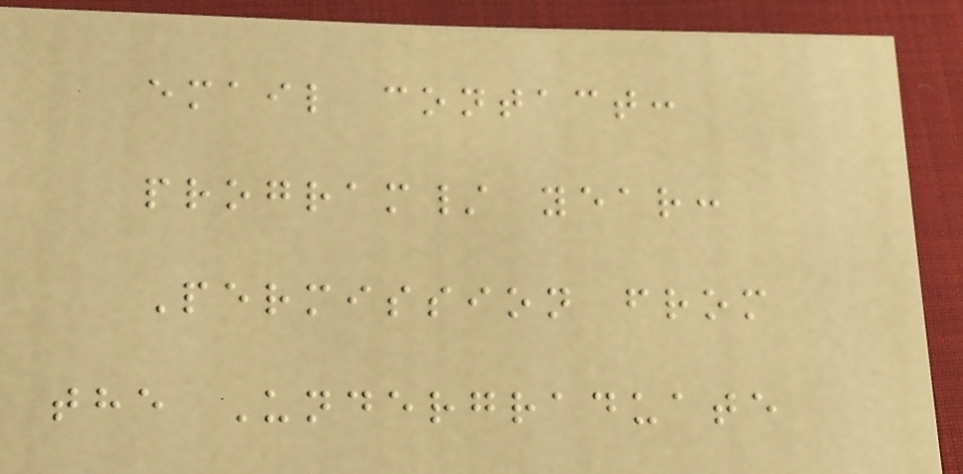email contact:
program/ year:
Permission from
the Undergraduate
